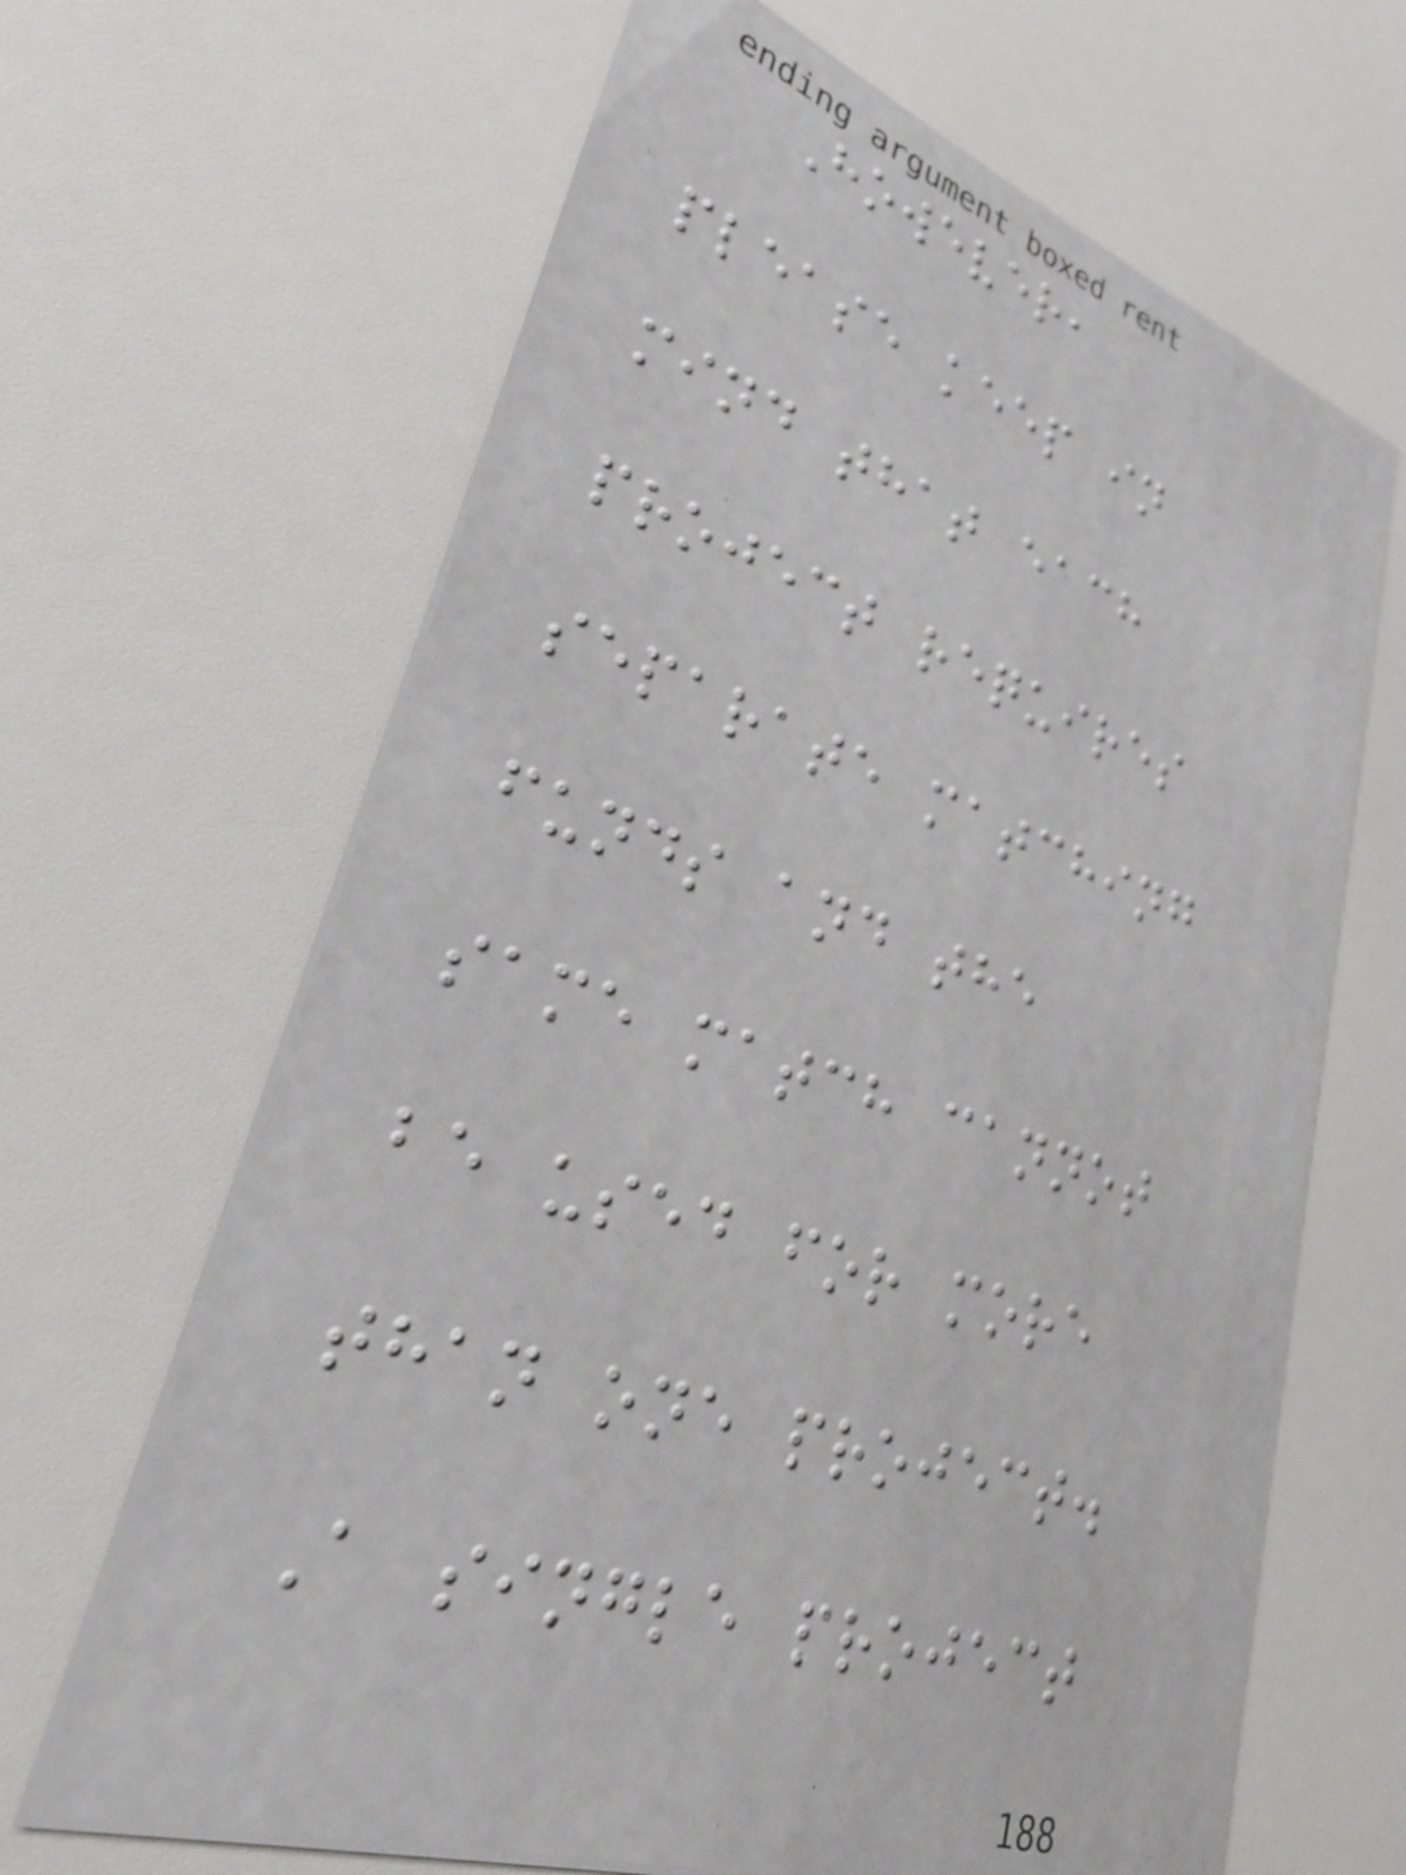However,
please keep in
mind that each
project requires
separate matching
funds and the
same match cannot
be used for more
than one project.
A single project
